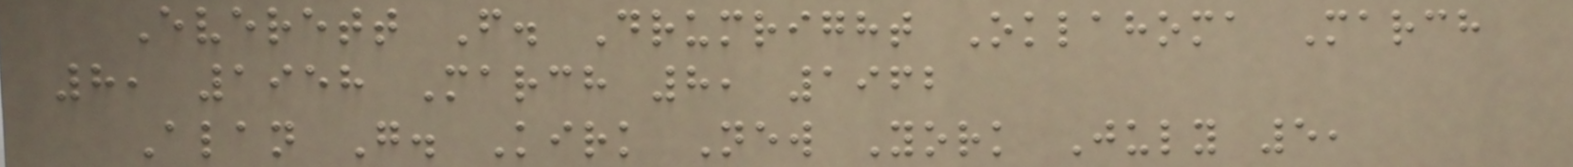Everett F. Drumright Oklahoma March
8, 1958 March 8, 1962
Alan G. Kirk New York July 5,
